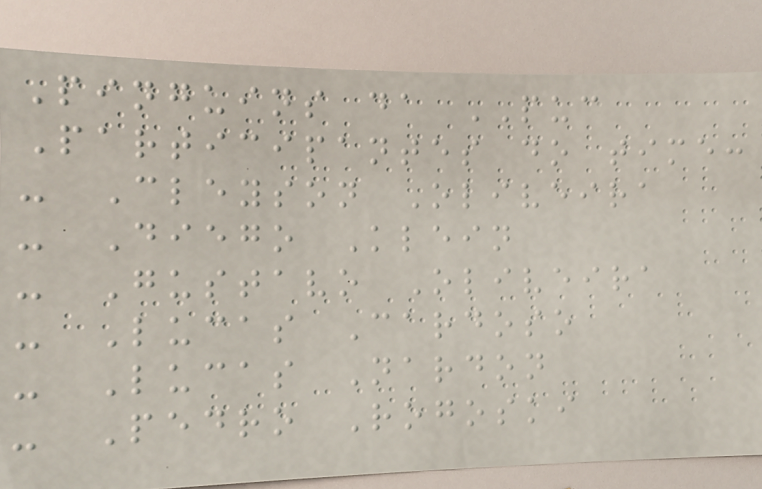Pinguins da PUC
Participantes do time:
- Cleyson Oliveira
- Diego Klein
- Gustavo Oliveira
- Lucas Cardoso
- Lucas Nardon
- Pedro Rogoski
